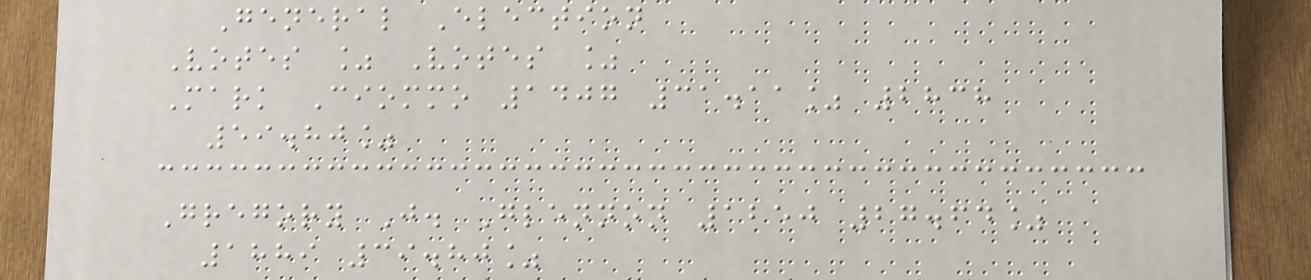General Election
Votes % Votes %
Mark Ciommo 1407 31.11% 2838
59.80%
Gregory J. Glennon 1250 27.64%
1889 39.80%
